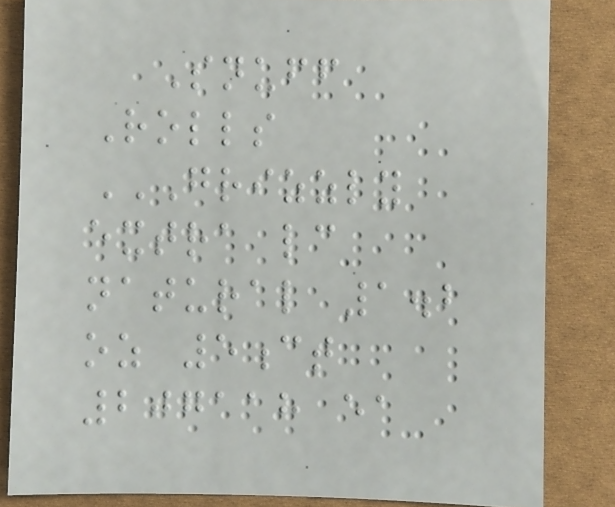Snuff
Rolls
GRIZZLY
EXTRA LC
NATURAL 1.2
OZ 5CT
207118 EA
